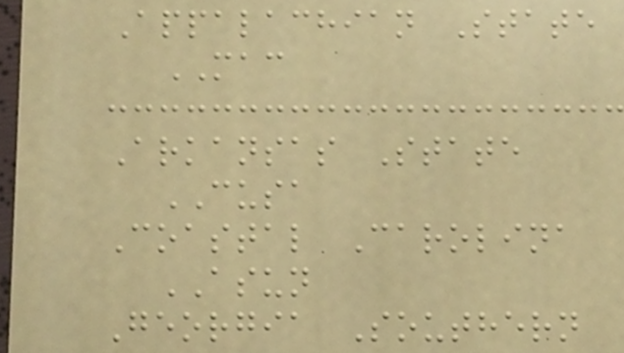Appalachian State
MAC
Arkansas State
CUSA
Coastal Carolina
ASUN
Georgia Southern
